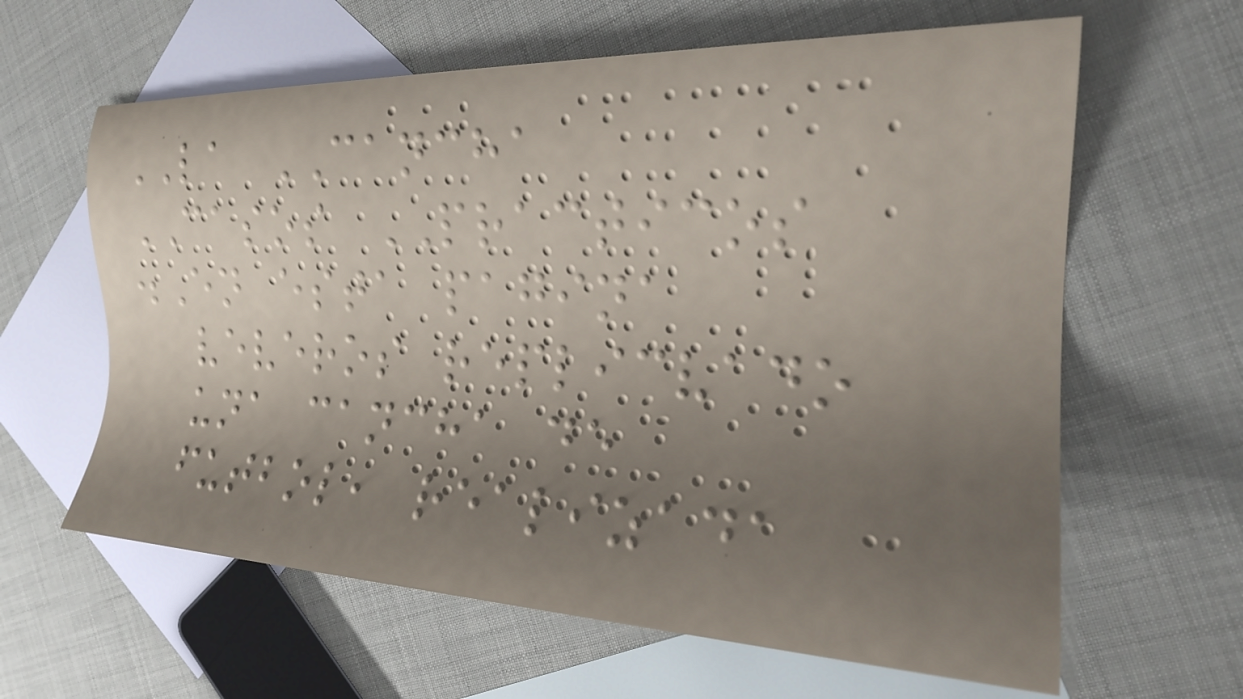LA CANCHA
CASOS PRACTICOS
.En esta pagina
veveros replicvado
una cancha de
futbol, realizada
